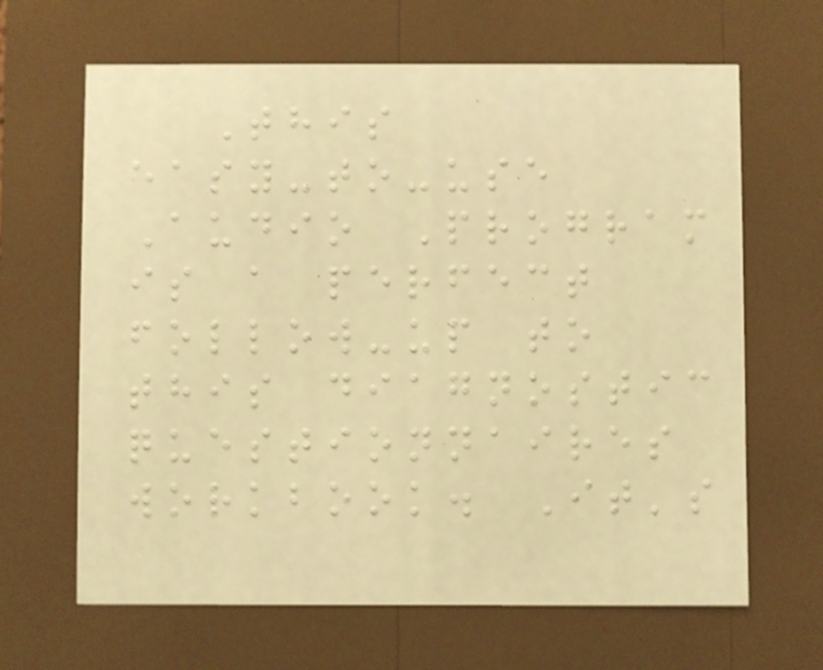This
easy-to-use
Audio Program
is a perfect
follow-up to
this diagnostic
questionnaires
workbook. It's
